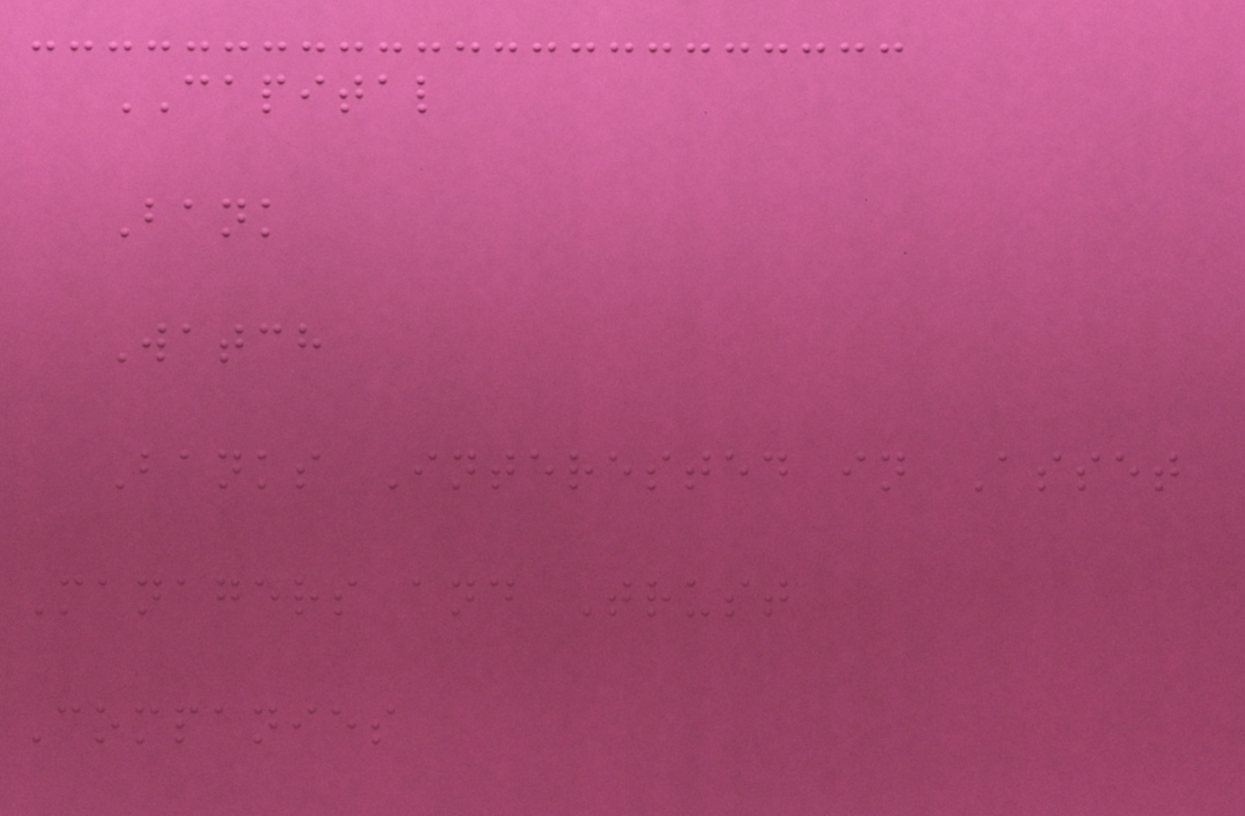CAPITAL
Bank
Watch
Banks Interested in Asset
Managers and Trust
Companies
